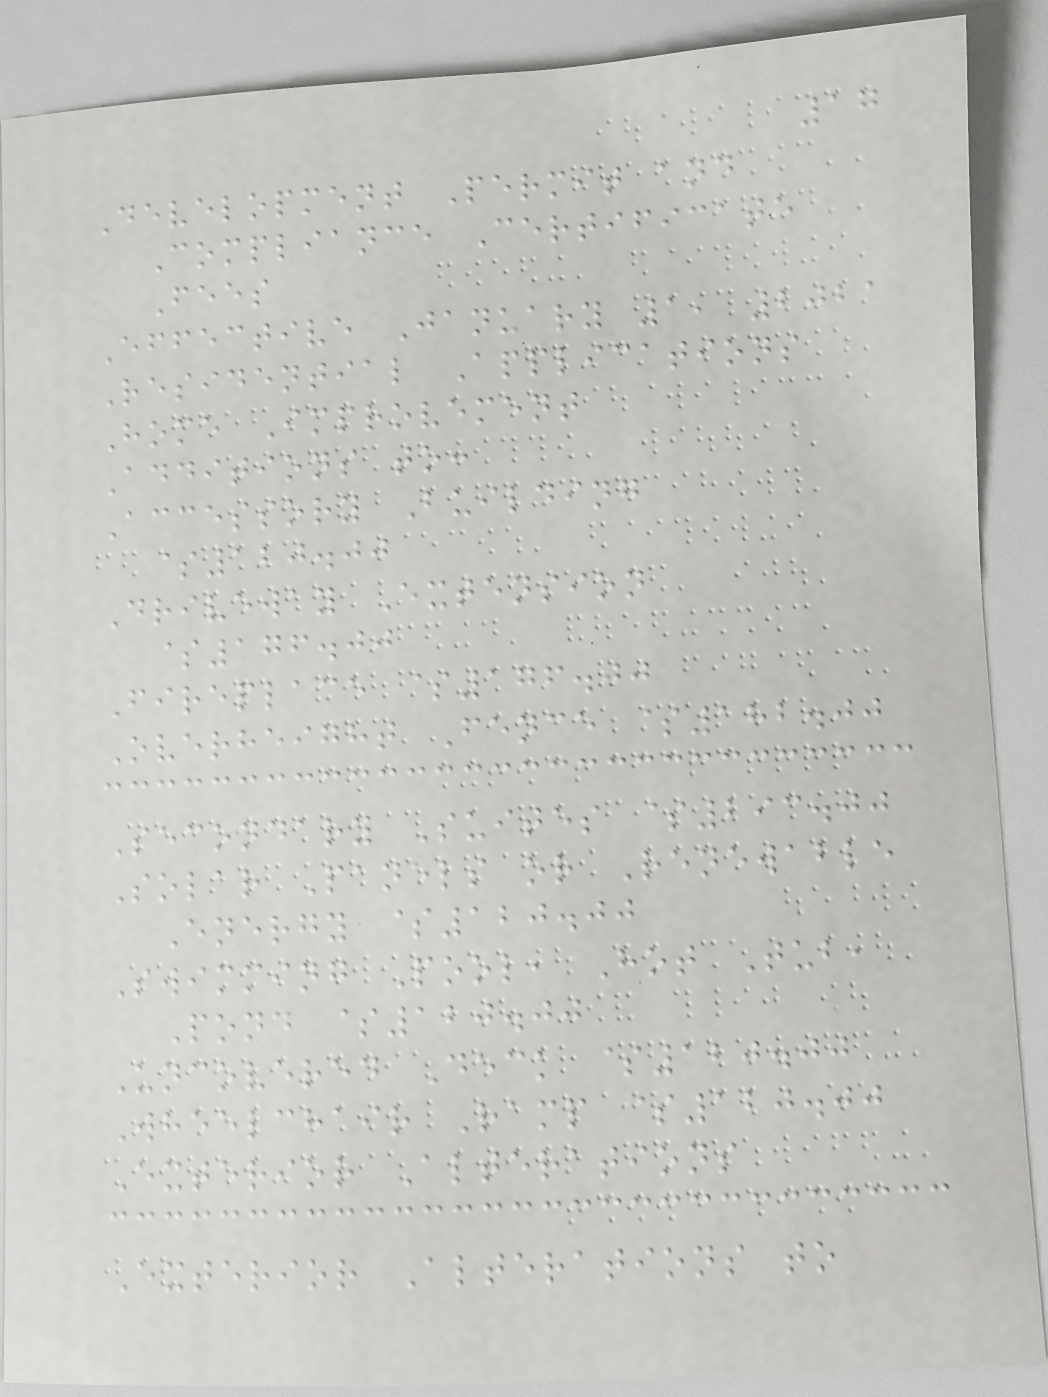17
Development Permit and
Compliance Certificate
Fees
Effective January 1, 2021
Residential Applications
Home Improvement
Additions to:
Accessory Building
$120.00
Driveway Extension
$176.00
Fireplace $176.00
Overheight Fence $182.00
Secondary Suites $293.00
Solar Panels or Renewable
Energy $120.00
Swimming Pool, Hot Tub,
Pond $120.00
Uncovered Deck $120.00
Wheelchair Ramp $120.00
Exterior Alterations
Exterior Alterations to
